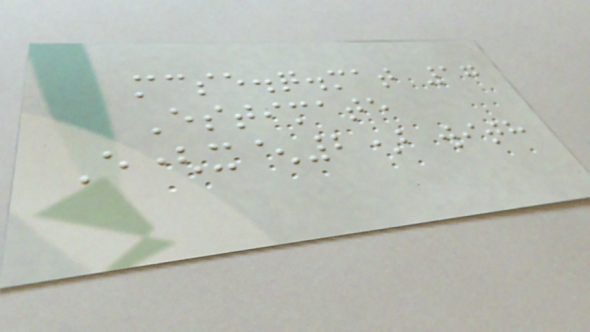mcse.q.mat 17
Estimate
E(x^2) with
